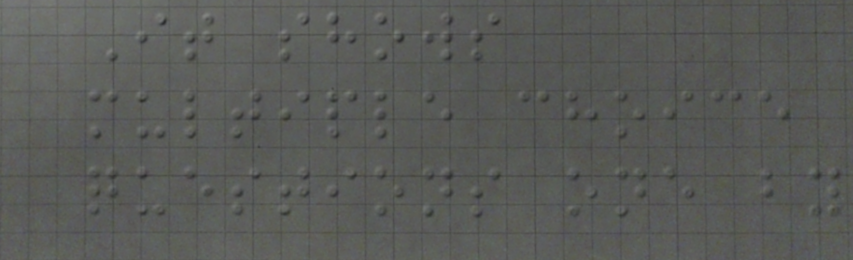It shows
multiple choice
questions one by
